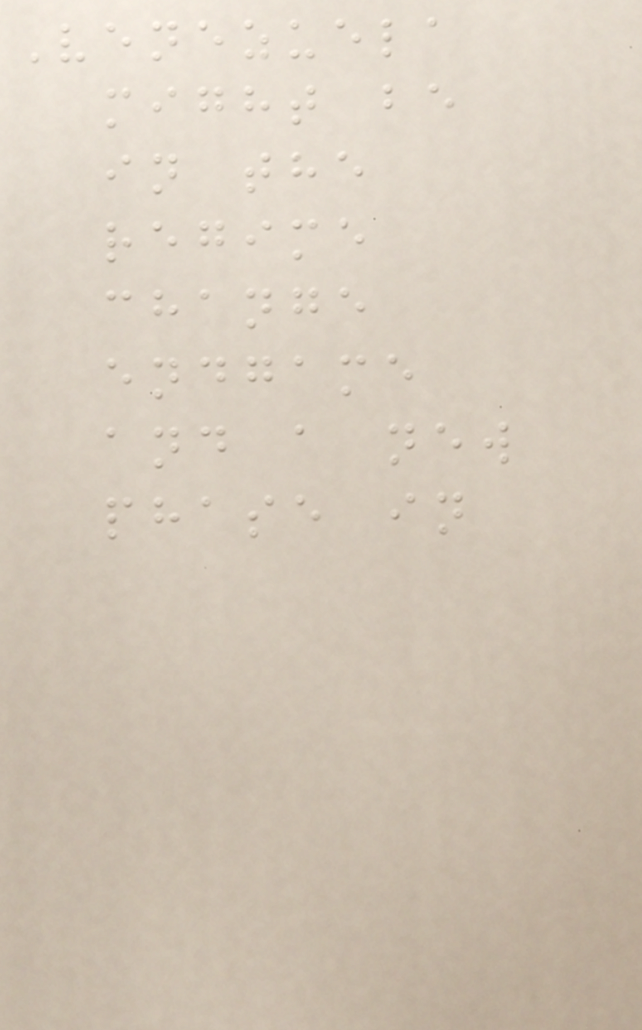Venezuela
might be
in the
regime
change
endgame
and a new
phase in
